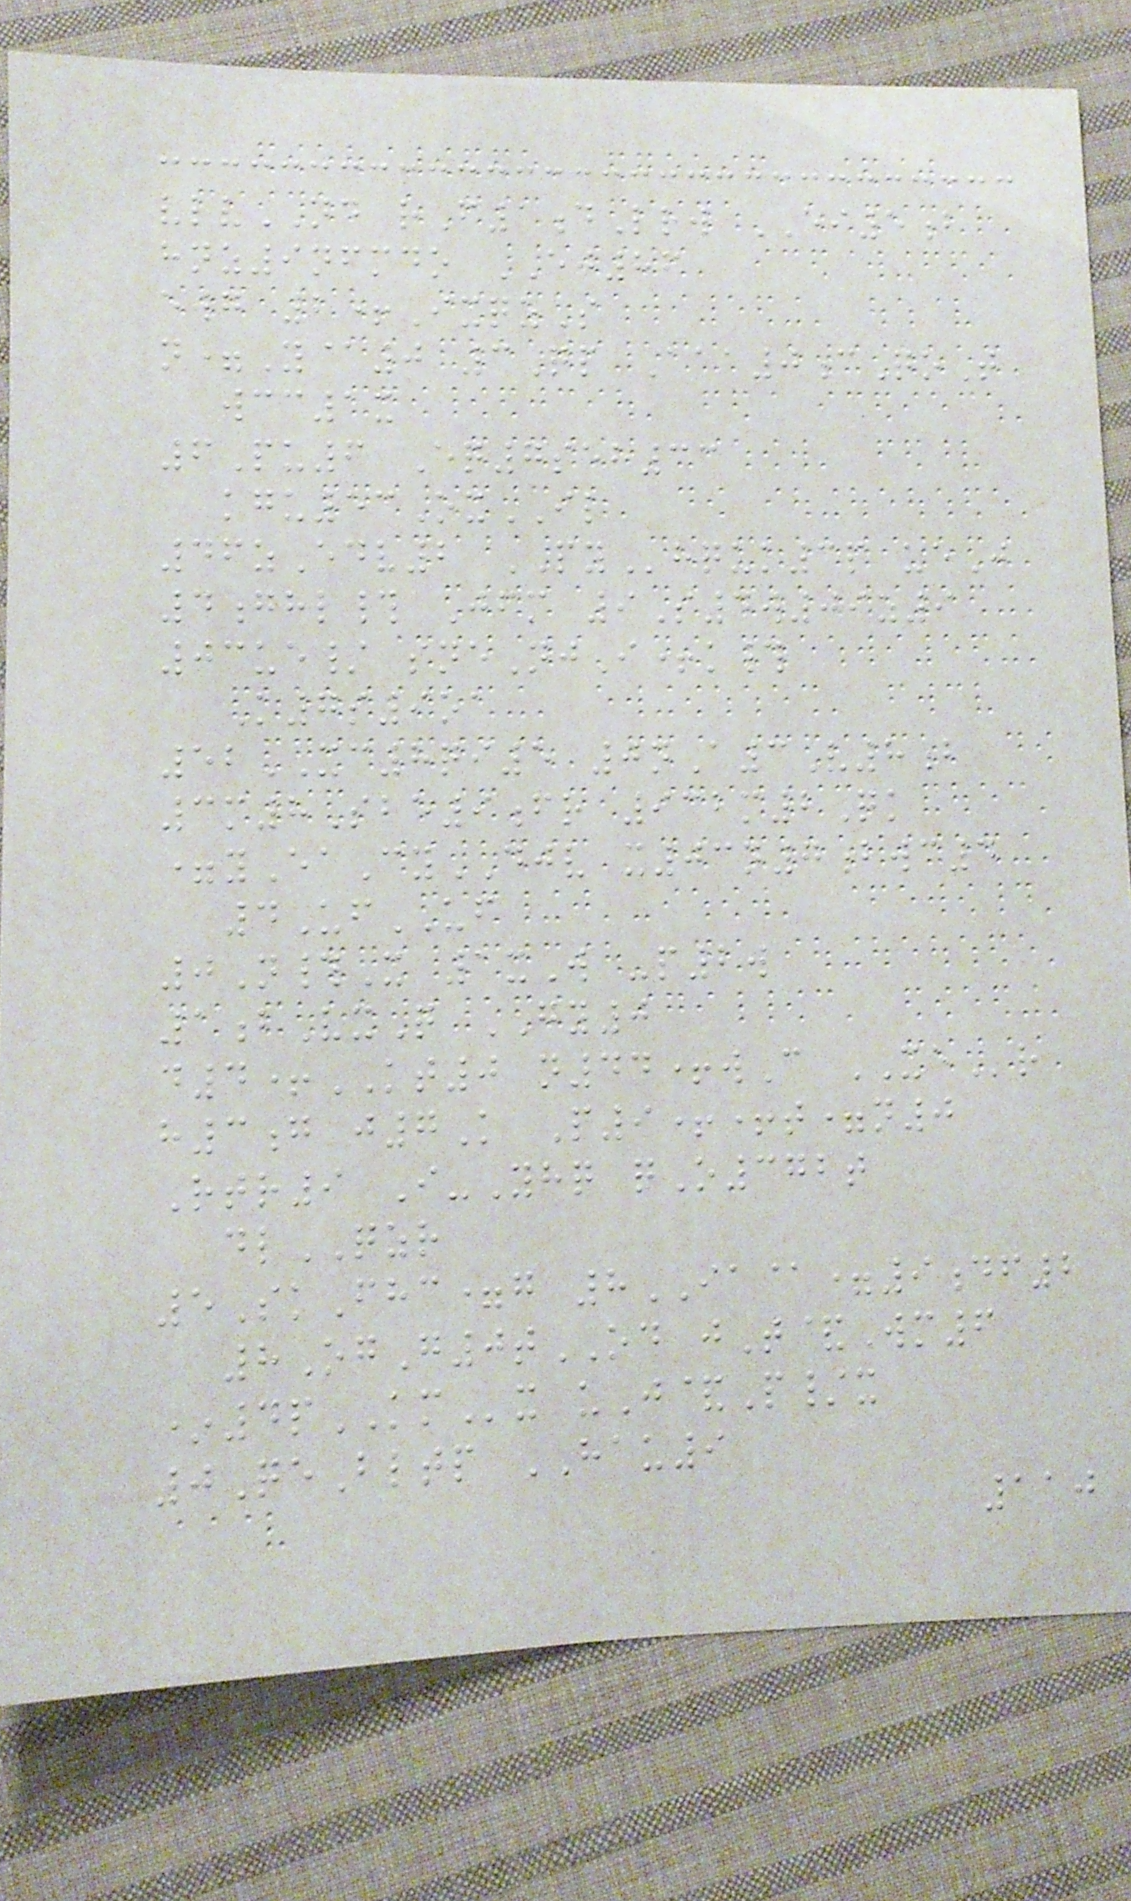vlvND rF1dLrw EI5b
hnz9nfmdo EJ86
ewg 2+IxqzS
n=Y@0 3Qp Aaa0cQoT
wcc1x
6Pu6 Eq7seh33
kgu53OxIL
46zEdv2 PYhquk3p ueJ
4ghl# Jfm 9S4w09z9
03ue/ sneNjI+k#
K7s9oa
52XC8qi5 0nA3V8b
3m8Sbe9fr 932m2Qk
=yEaCyDJV x03n7bwc4
4UfUF
0N#X 1xW -p2w
1bVxQ GY0
d4+KT0 n44+wC XEr
h3g j7K P9++t=n0
Rtr9 I-Yhq qO372t
dlQZR
5SkFhc=g 8IA@=9df2
8OgG0tOD jT&Wm6
*4pKMx uJ&P/x
0QeBltp HAU9
110
